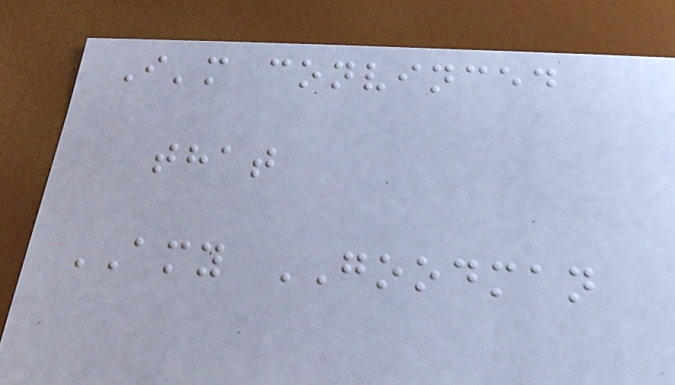I'm convinced
that
AMY GOODMAN
